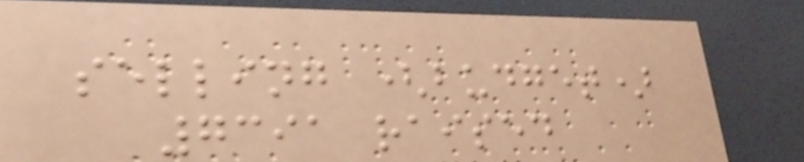selling (budget)
7391 raised
